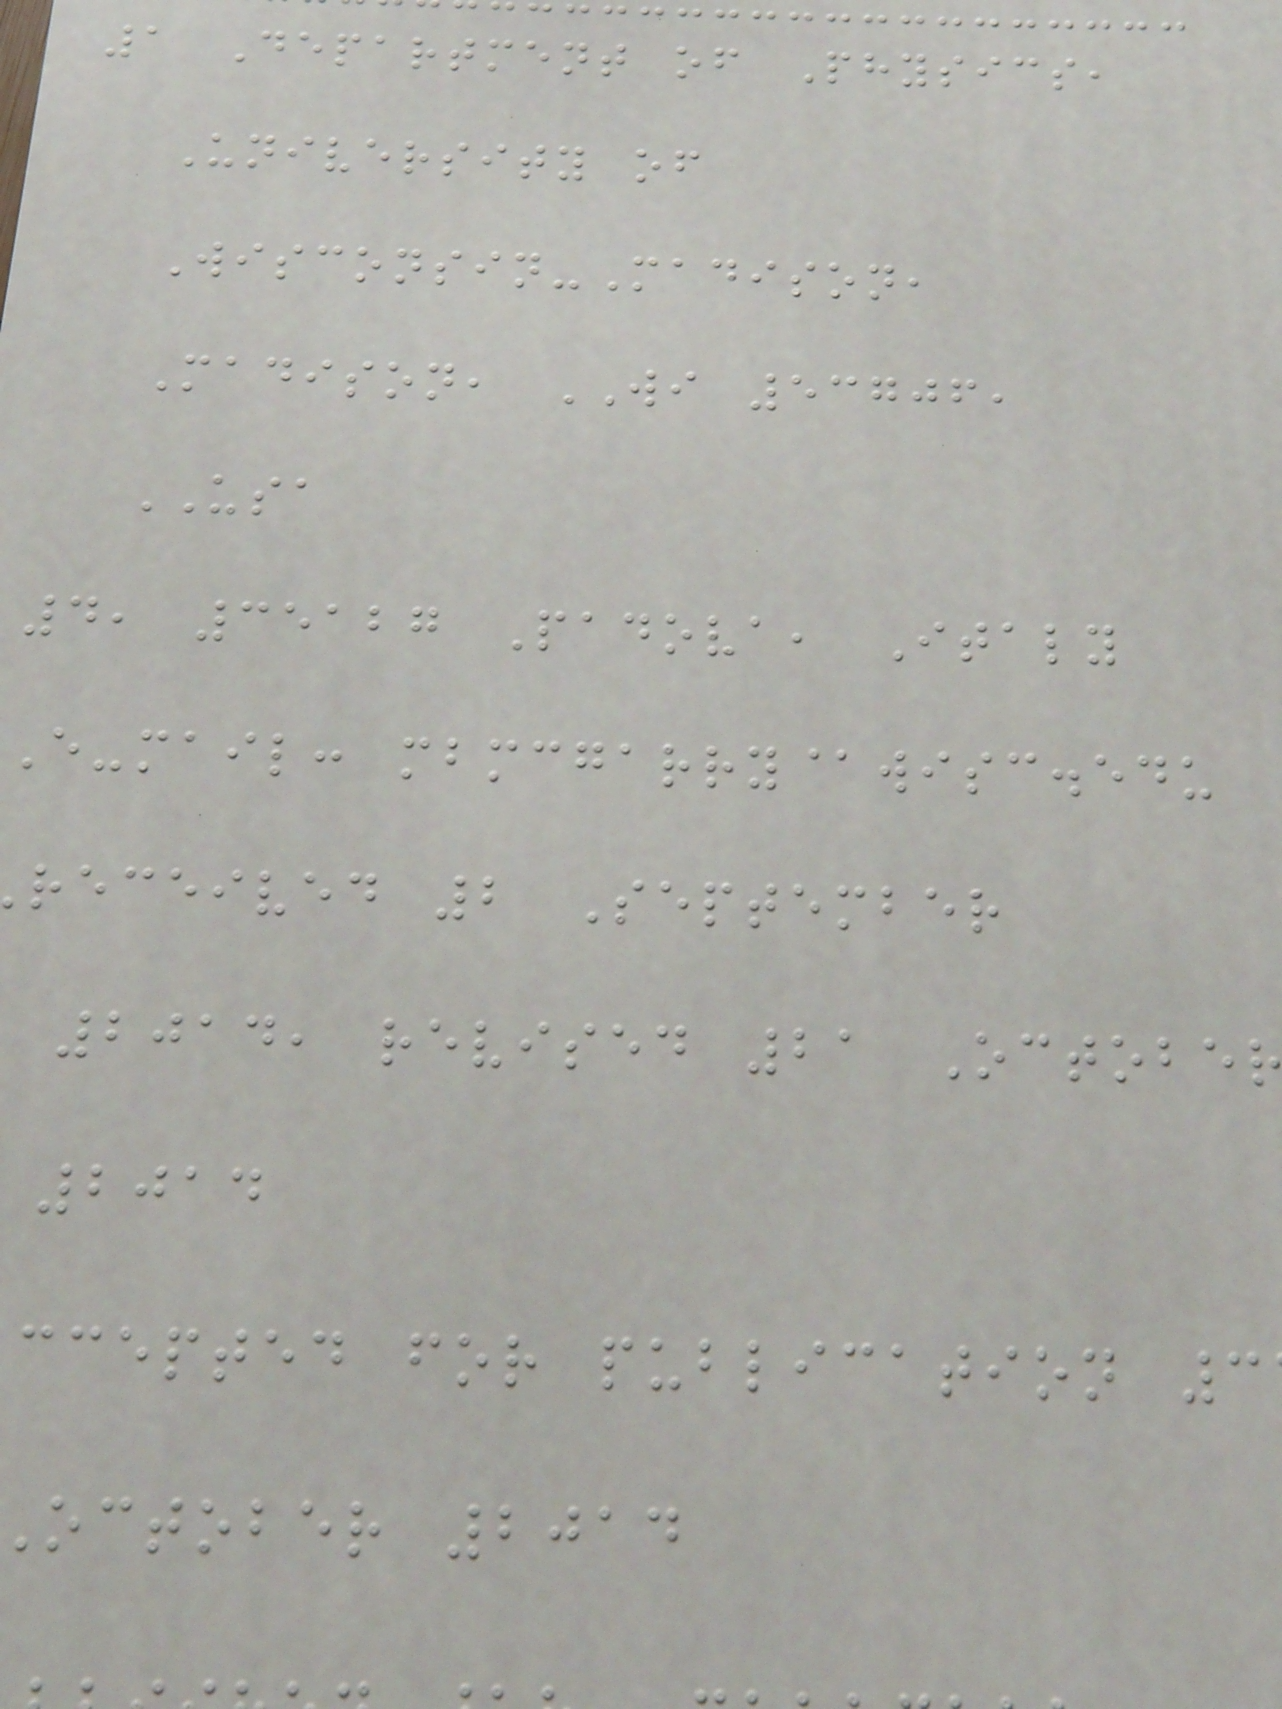1 Department of Physics,
University of
Wisconsin-Madison,
Madison, WI 53706,
USA
4, 35127 Padova, Italy
E-mail: mbmcgarry@wisc.edu
received 2 September
2014, revised 21 Octobe
2014
ccepted for publication 3
october 2014
